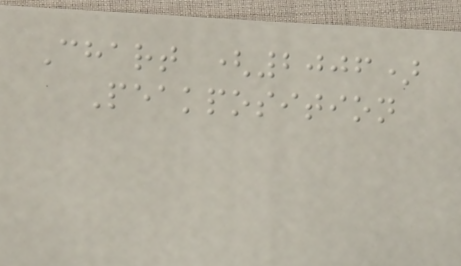Chart (2006)
Peakposition
